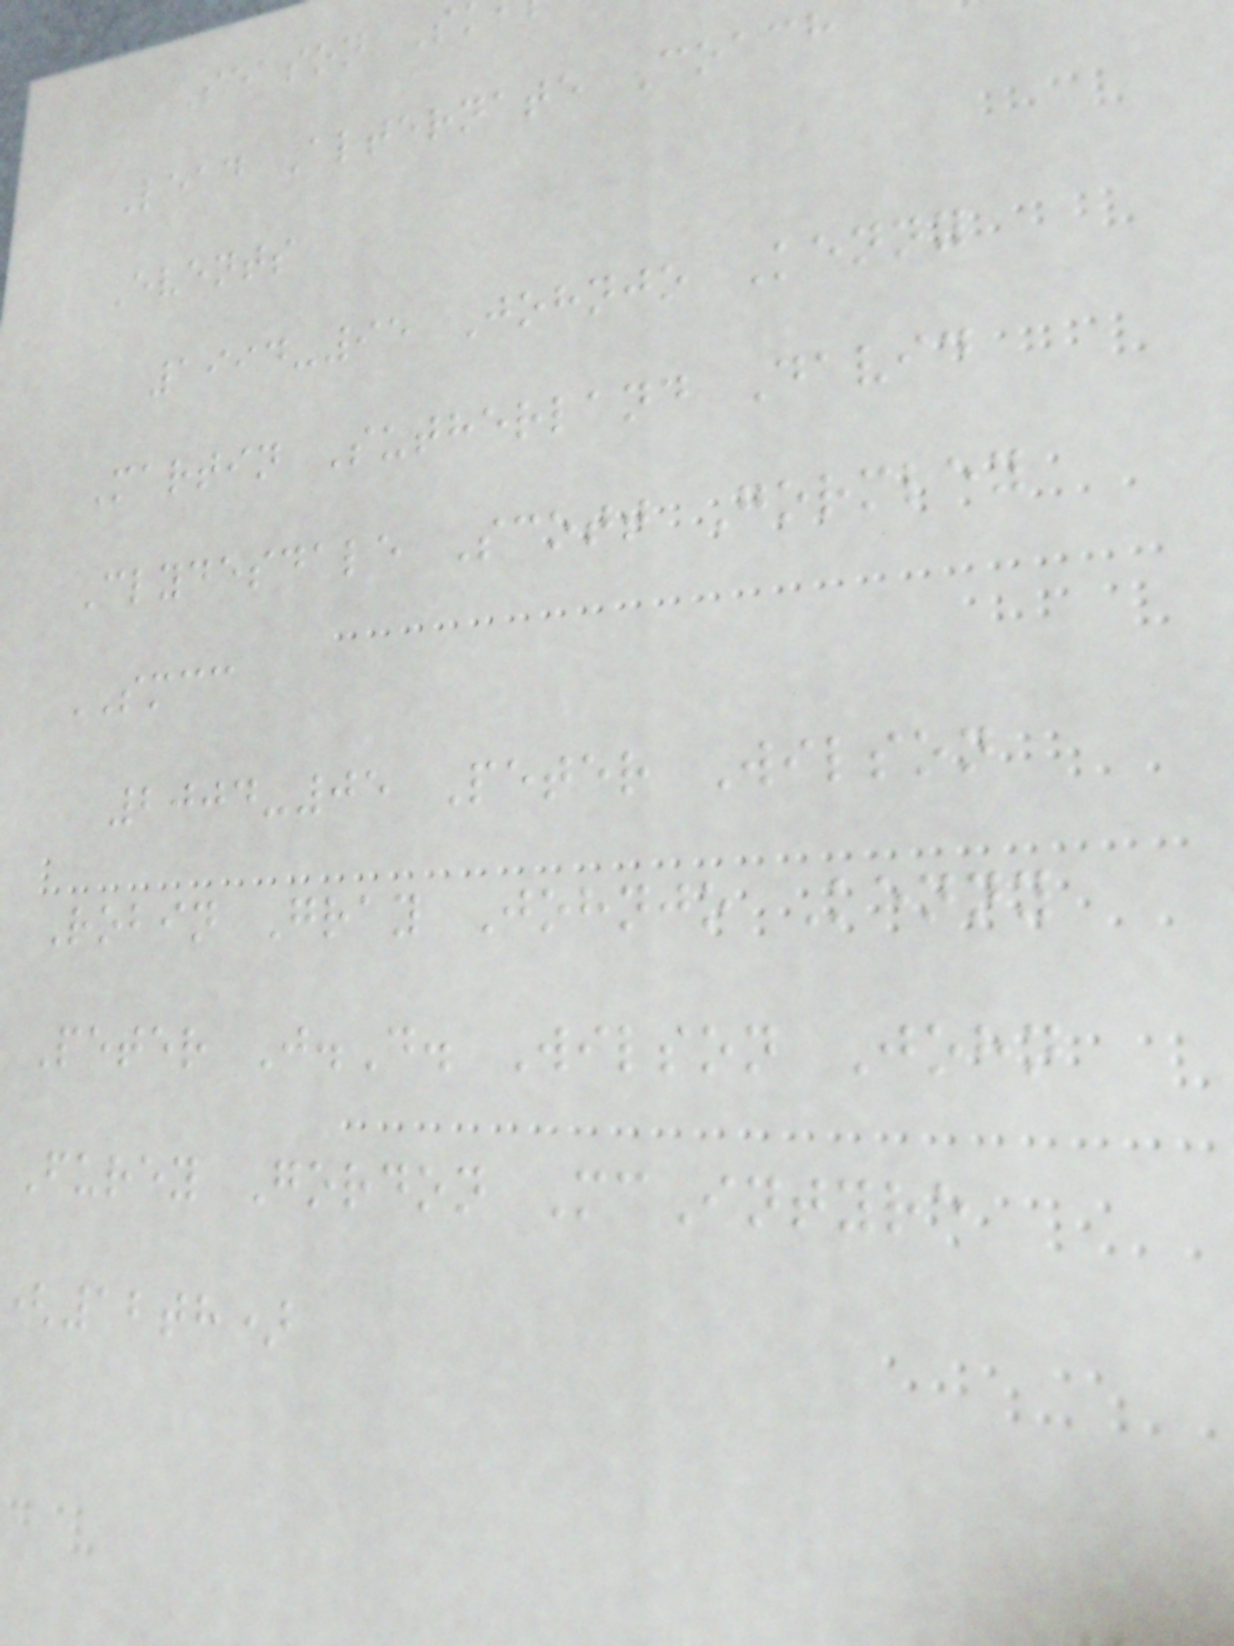Season S
Lead Alternate Coach
Events
1994-95 Johnjo Kenny
Martin Sutherland David
Clydesdale Scott Gormley
SMCC
2004-05 Peter Wilson
Robin Gray Johnjo Kenny
Peter J.D. Wilson John
Furey Gordon McIntyre
12th)
